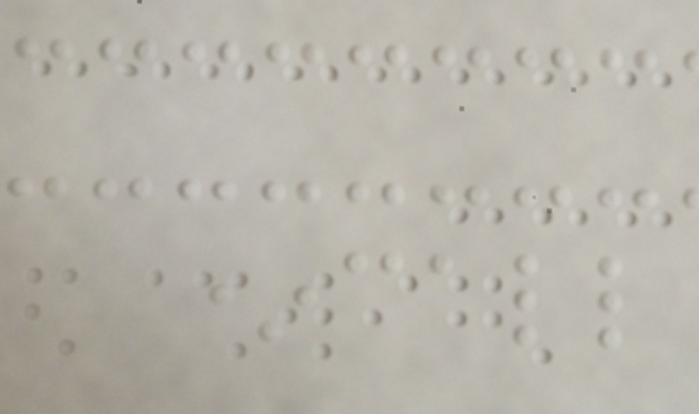*call
